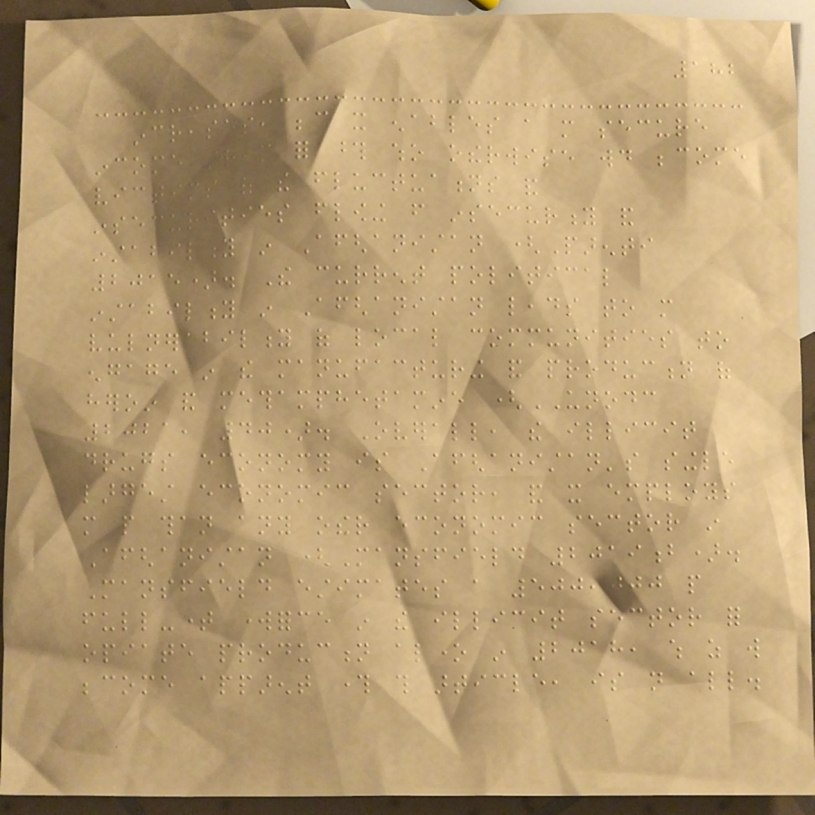182
increases, because it enables a more secure
income stream for those who otherwise would become
victims of the fluctuations and
insecurities flowing from insecurity and
instability in Afghanistan (Parenti
2015). The current political
instability in Afghanistan leads to more
vulnerability of local communities to
engage in the manufacturing and production of
heroin and methamphetamine (UNODC
2021, 40). Overall, the illicit
drugs economy is Afghanistan's single
largest economic sector, and it employs
more people than any other economic sector in
Afghanistan (Mansfield 2019b).
Mansfield estimates a 500,000 people
full-time workforce in the illicit sector for
opiate production alone in 2018, which as will
become apparent through this article, is not all.
